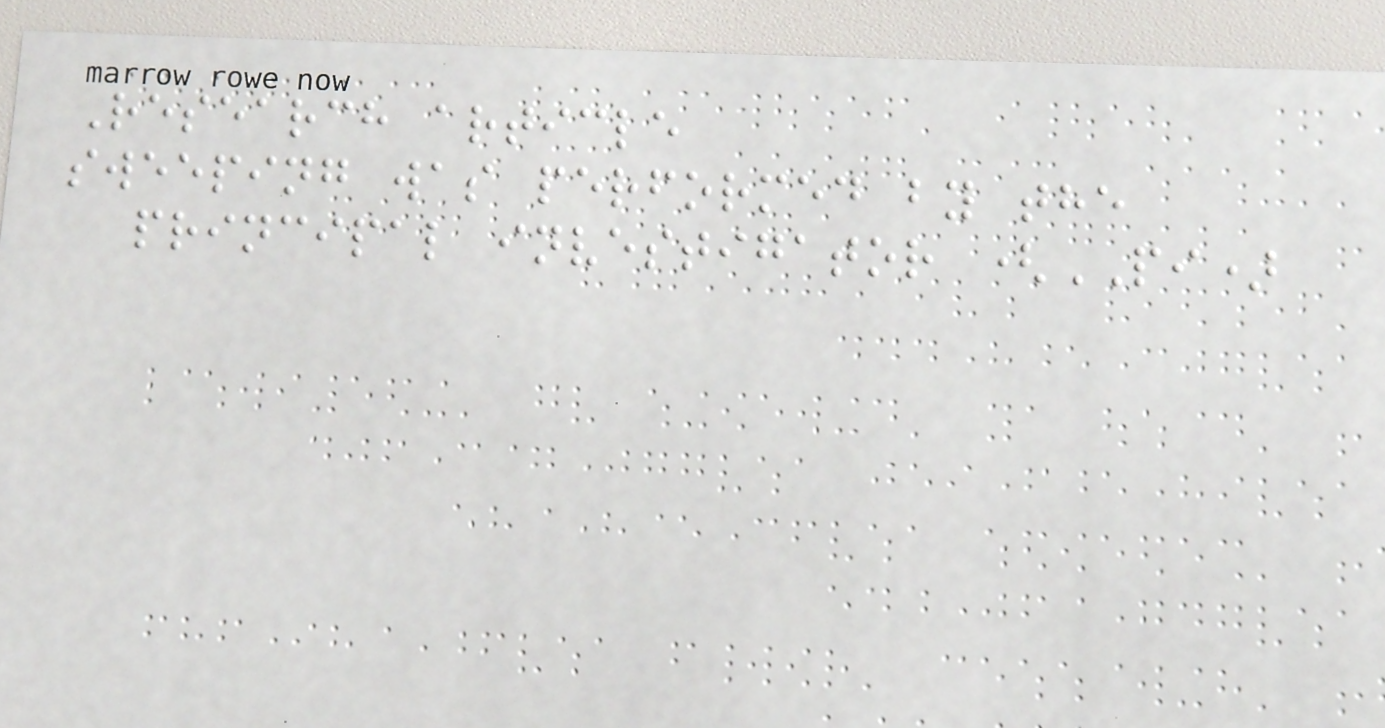Research article
sweeping was performed by the
principal investigator (PI)
